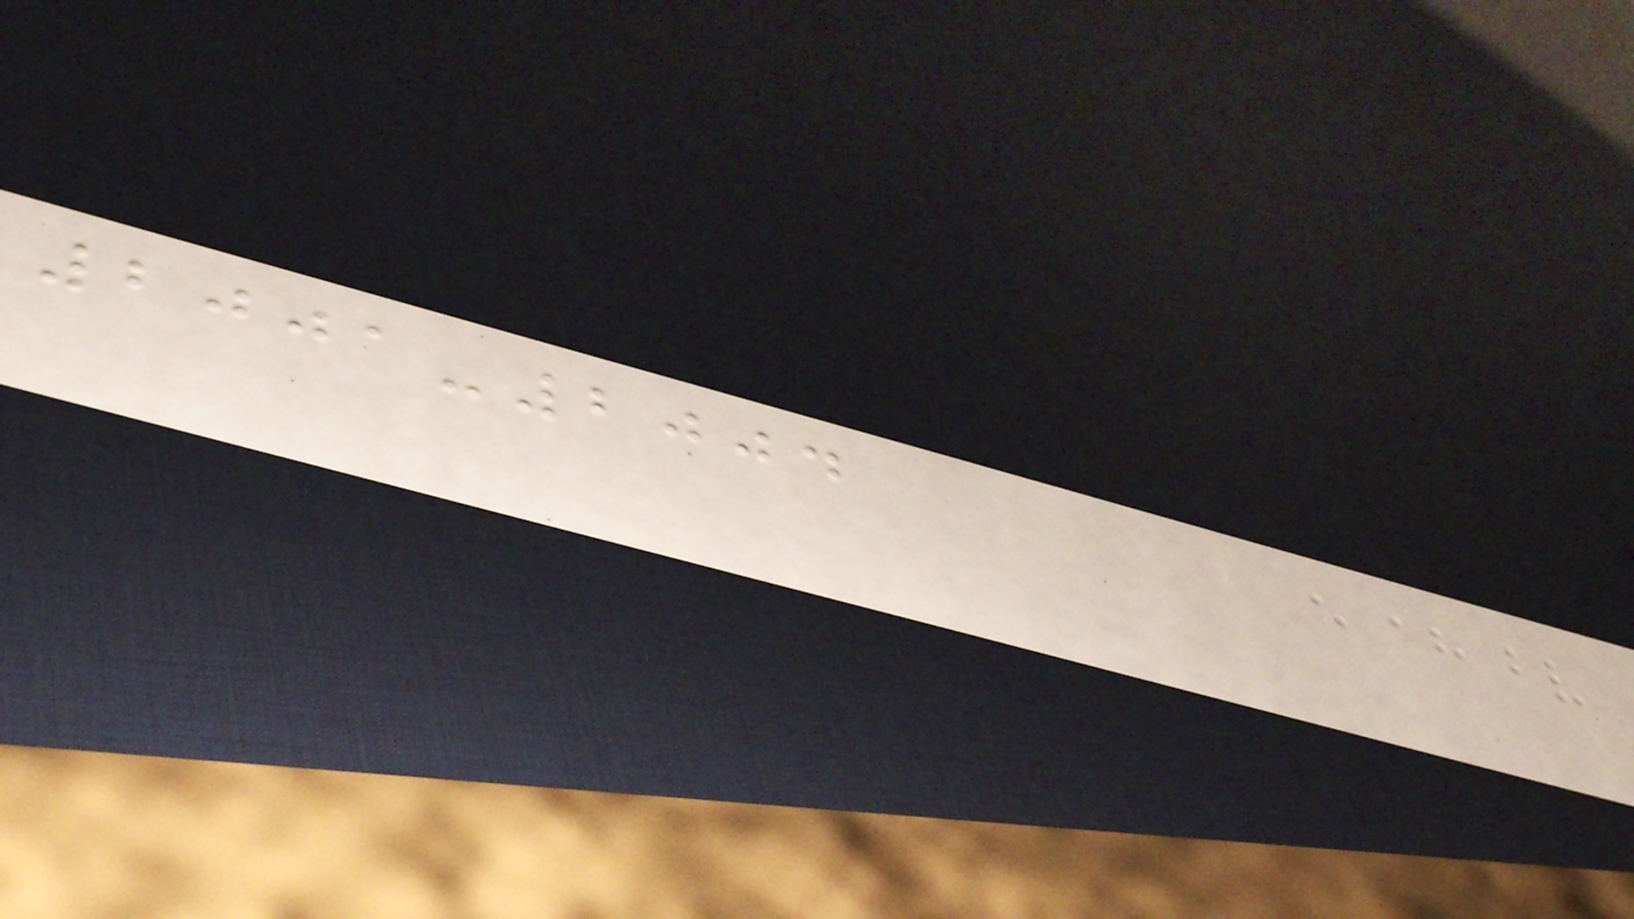2001-2004
